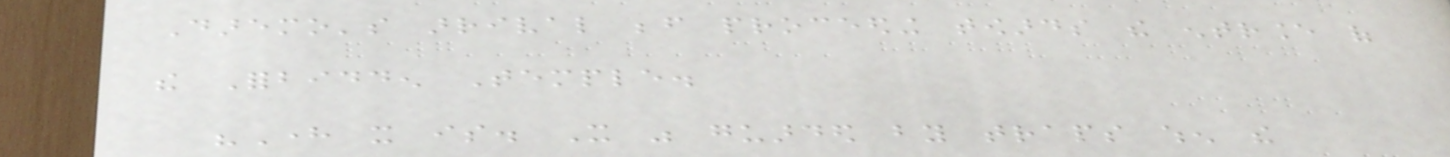Daremo's arrival before proceeding towards the entrance of
the Forbidden Temple.
"Here it is. It was guarded by traps when the
